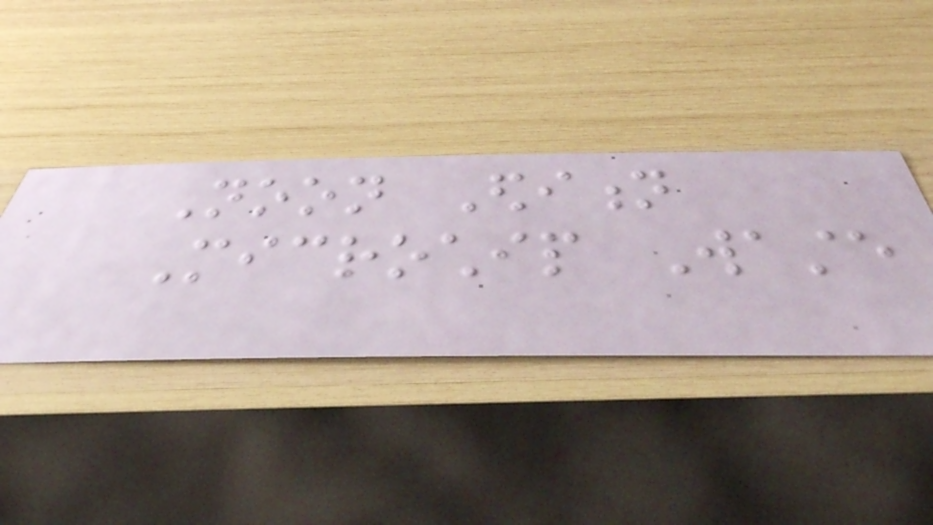Noon Edition
Microchip Waste
